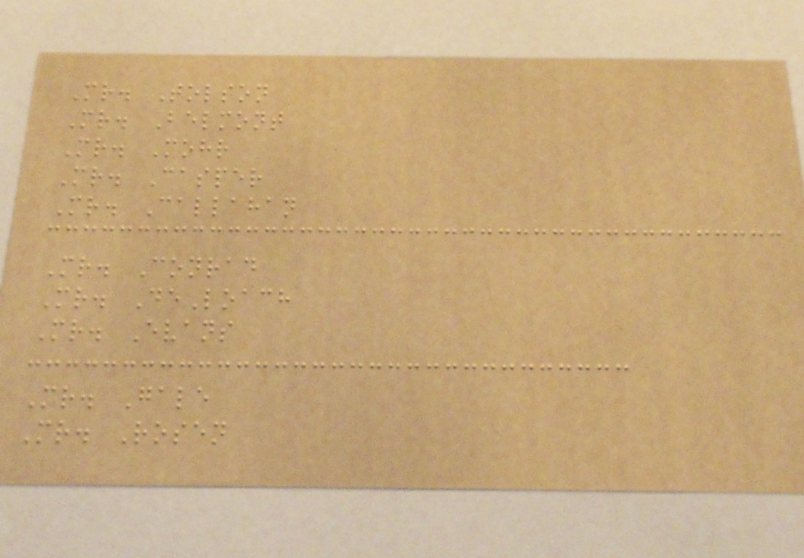Mr. Tolson
Mr. Belmont
Mr. Mohr
Mr. Casper
Mr. Callahan
Mr. Conrad
Mr. DeLoach
Mr. Evans
Mr. Gale
Mr. Rosen
